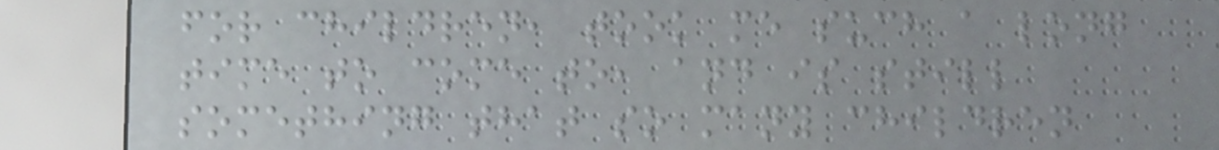for children, took me such a long
time to come to, and is still
something that so many children
